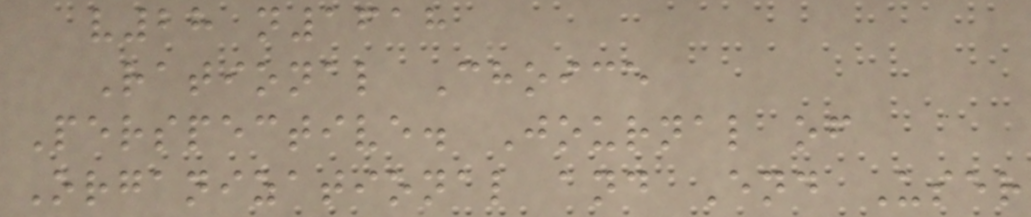v28 n1618
Rational Choice
Perspective. Journal of
Organizational and End User
